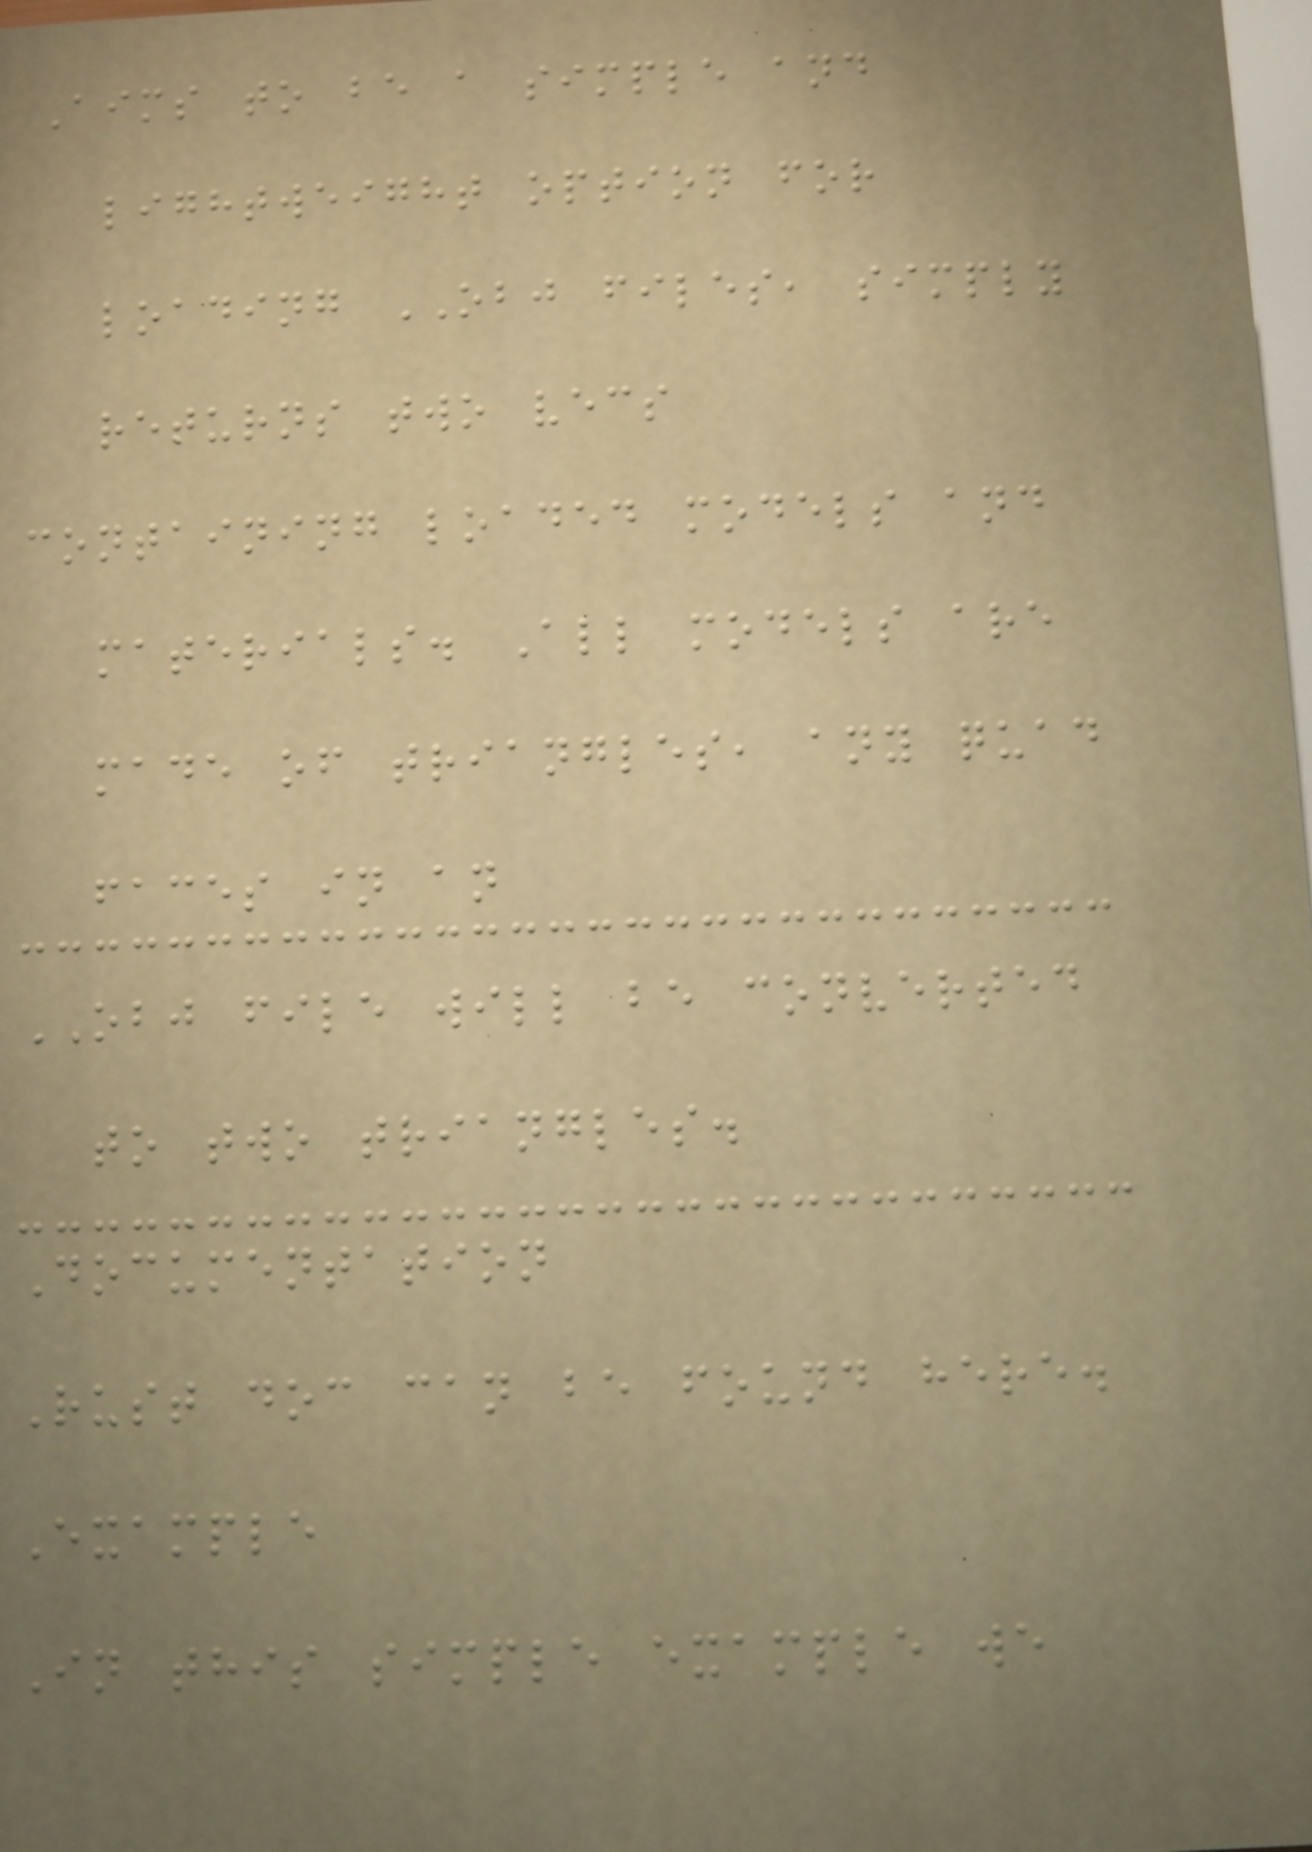Aims to be a simple and
lightweight option for
loading OBJ files, simply
returns two vecs
containing loaded models and
materials. All models are
made of triangles, any quad
faces in an
OBJ file will be converted
to two triangles.
Documentation
Rust doc can be found here.
Example
In this simple example we
